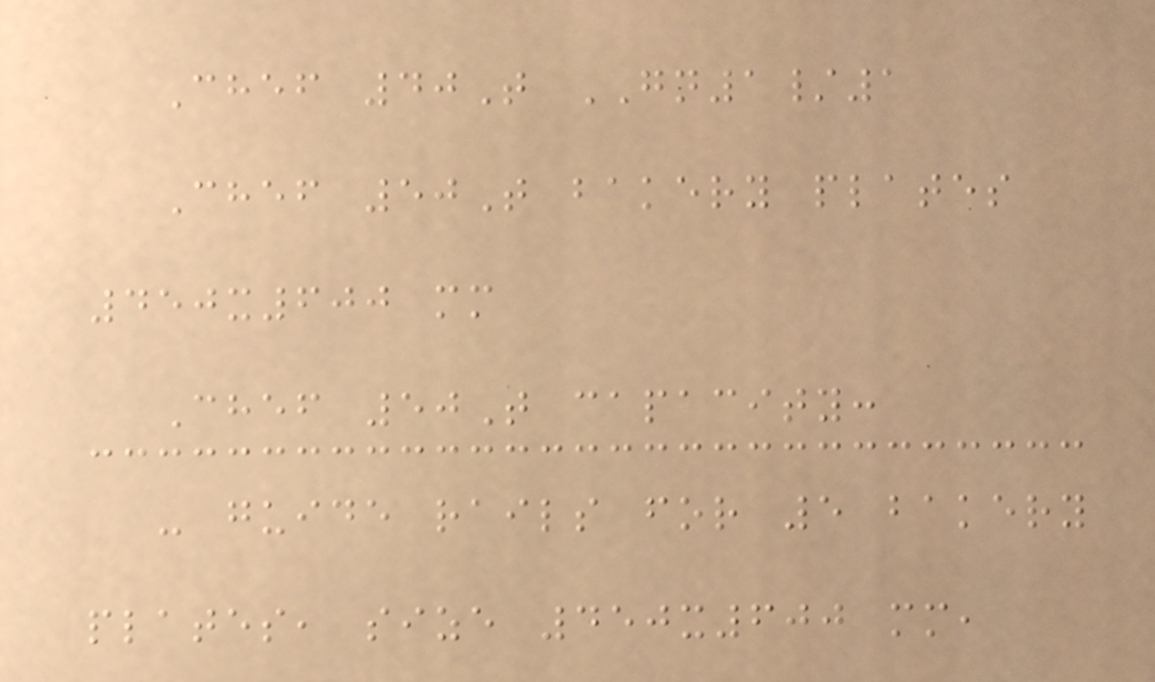Chef 40T GN1/1
Chef 50T bakery plates
450x600 mm
Chef 50T capacity:
- guide rails for 5 bakery
plates, size 450x600 mm,
